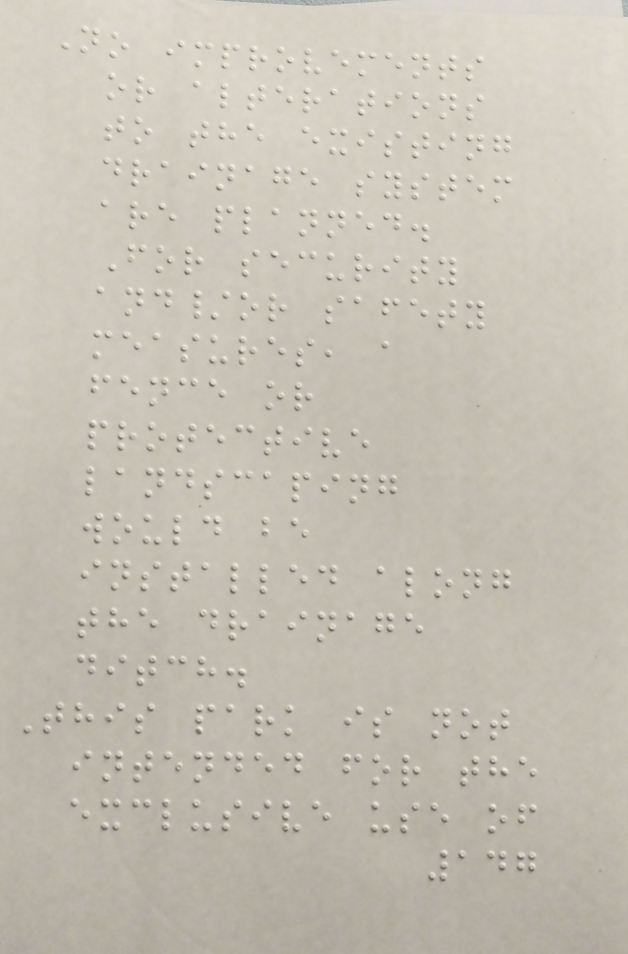No improvements
or alterations
to the existing
drainage system
are planned.
For security
and/or safety
measures, a
fence or
protective
landscaping
would be
installed along
the drainage
ditch.
This park is not
intended for the
exclusive use of
147
